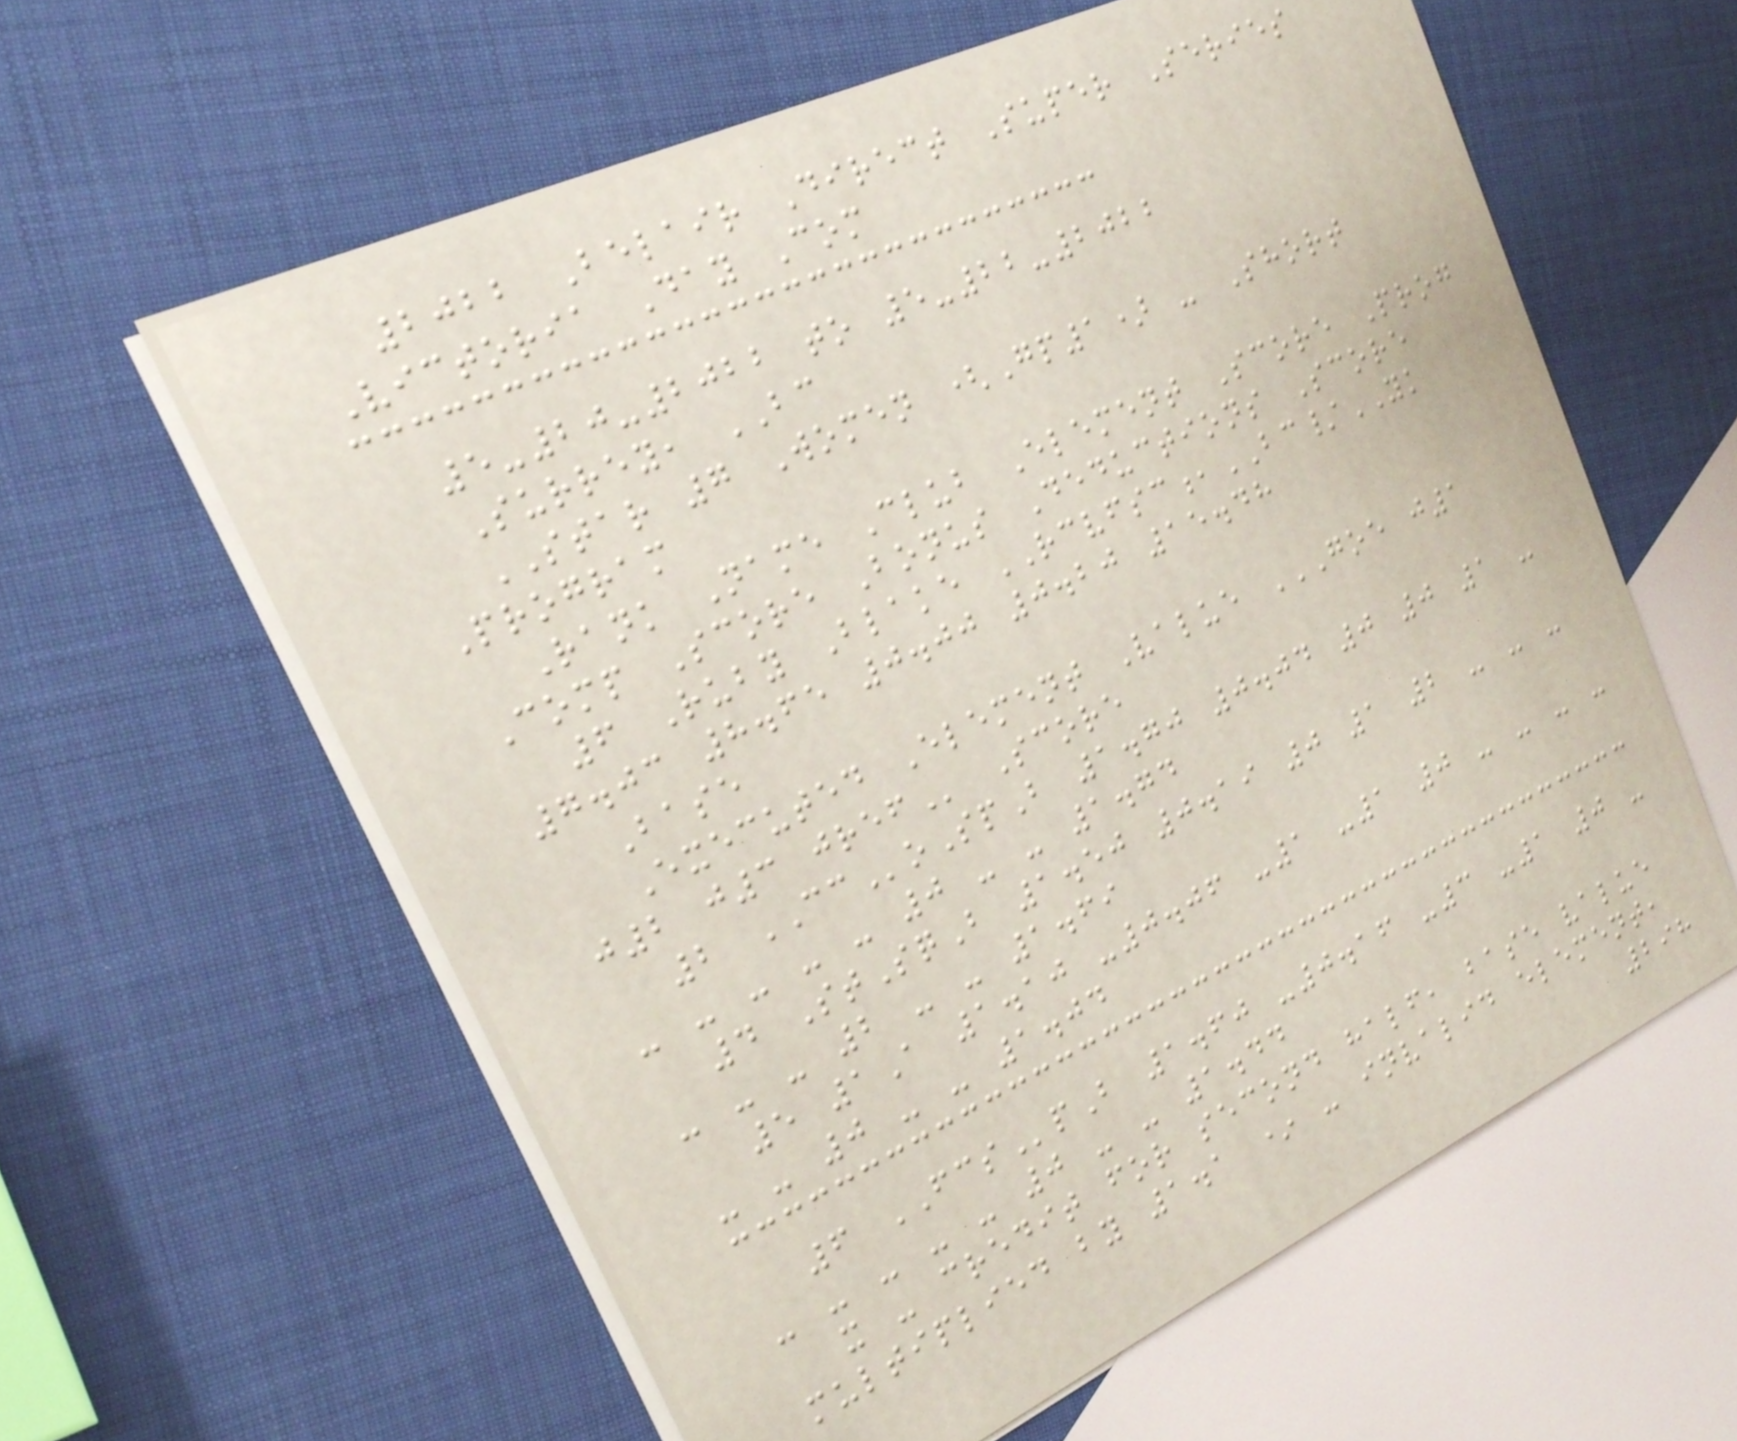2022 Belair Direct Super Series
Victoria Day Com
5-20-2022 to 5-22-2022
Surrey, BC
STAR 7 Women (Gp1) - Short
Program
Rank Name Club Element Score Prog
Comp Score Bonus Deductions Score
6 Ruby Blake RCVFSC,BC/YK
7.03 8.65 0.00 0.20 15.48
Base
Executed Element Value GOE J1
J2 J3 JREF Score
2 CCoSpB 1.70 0.04 0 0 1 -
- - - - - 0 - - 1.74
4 StSqB 1.50 0.19 0 1 2 - - -
- - - 2 - - 1.69
5 1A 1.10 -0.06 -1 -1 0 - - - -
- - 0 - - 1.04
6 FCSpB 1.60 -0.16 -3 -1 0 -
- - - - - 0 - - 1.44
x - credit for second half, base value
multiplied by 1.1 * - invalid element,
298
